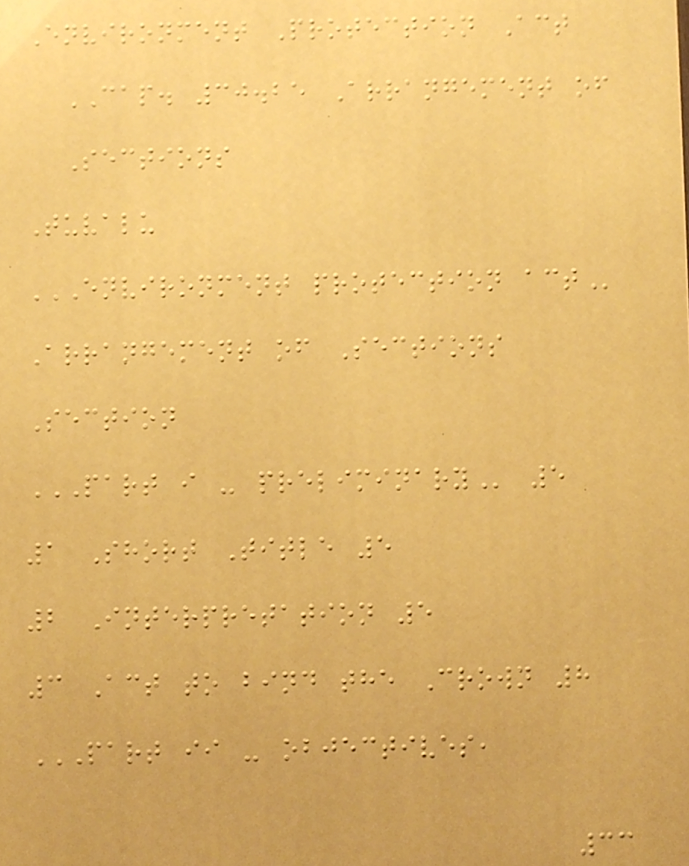Environment Protection Act
CAP. 30.25 Arrangement of
Sections
Tuvalu
ENVIRONMENT PROTECTION ACT
Arrangement of Sections
Section
PART I - PRELIMINARY 5
1 Short Title 5
2 Interpretation 5
3 Act to bind the Crown 8
PART II - OBJECTIVES,
33
